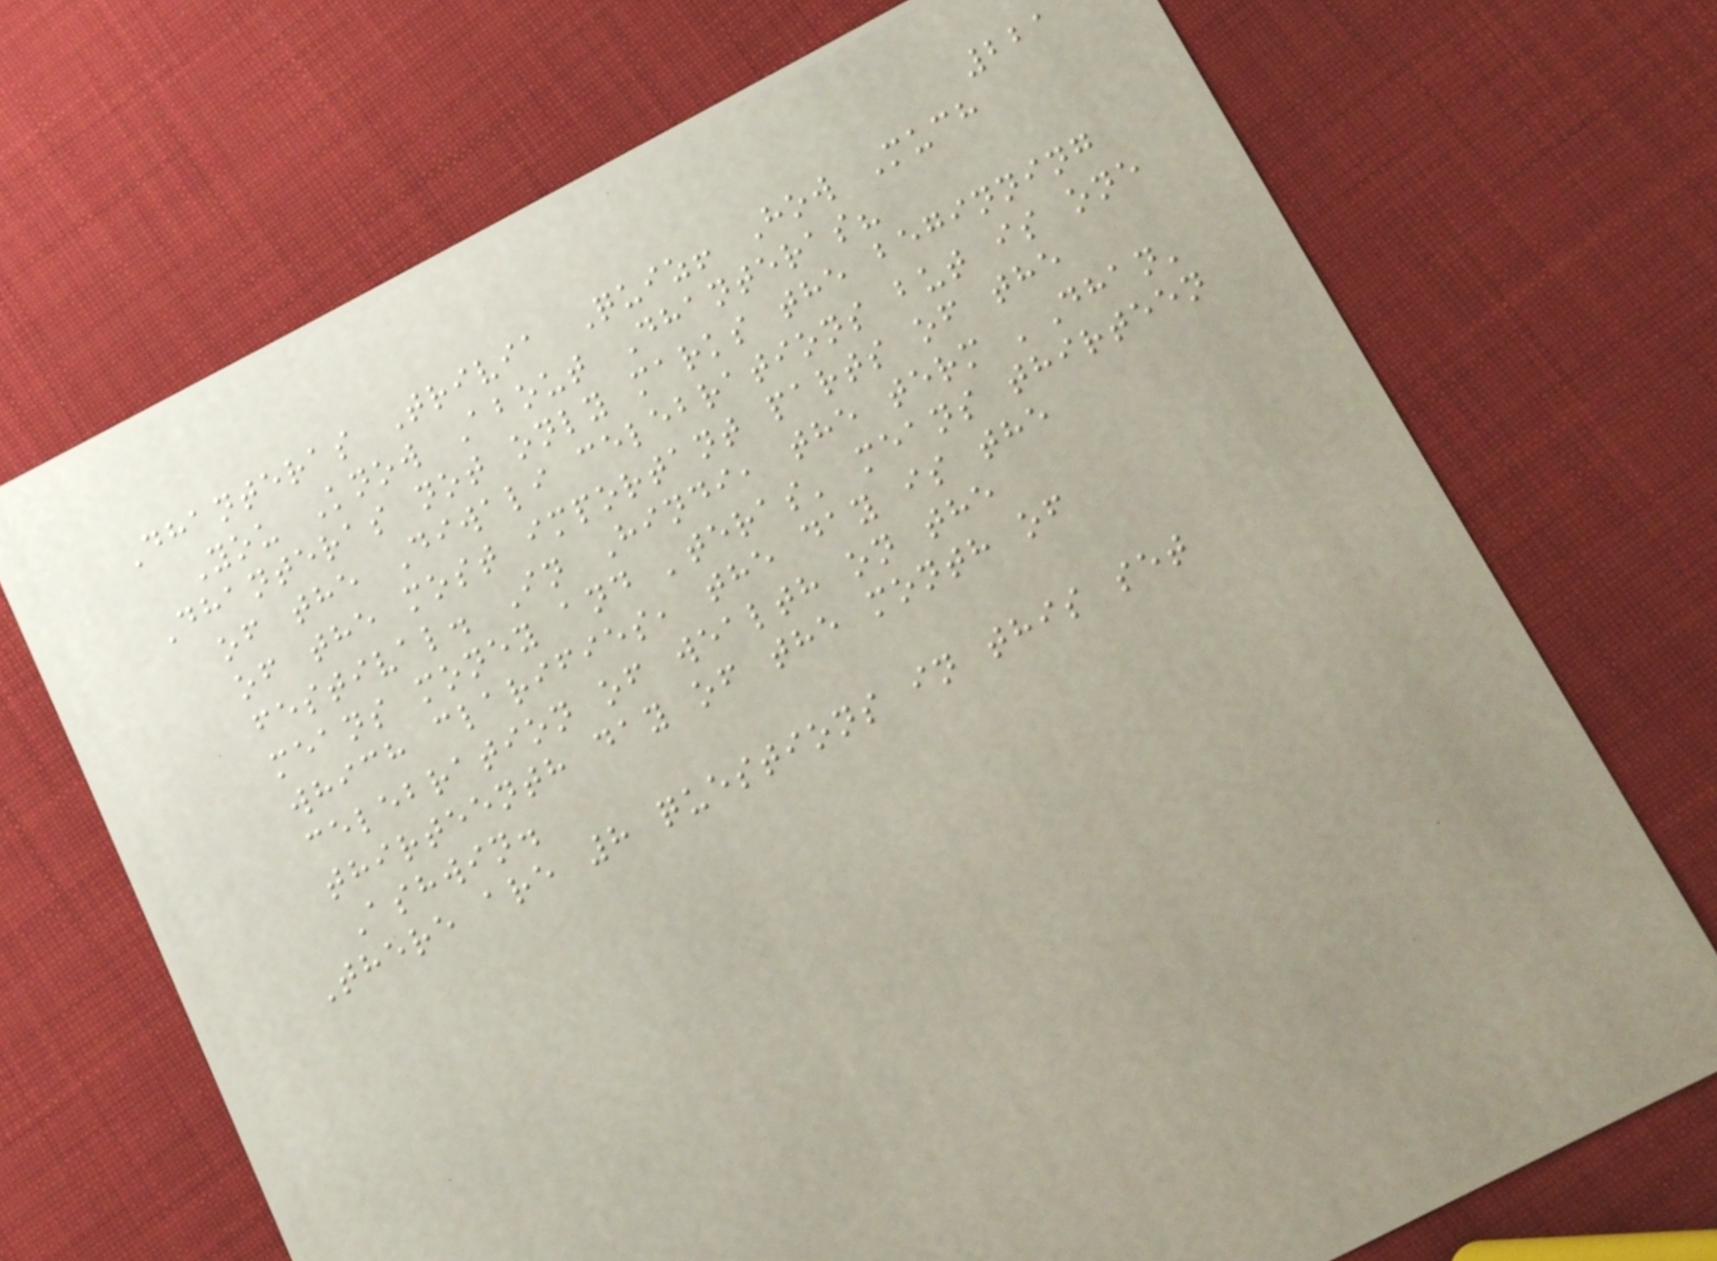221
Dhanteras Trivia Quiz! How Much
You Know About Dhanteras?
Dhanteras not only marks the beginning
of the Diwali celebrations but is one
of the most important parts of the
festival. In Hindi, the term 'Dhan'
means money and 'teras' means thirteen
which clarifies, the day is the
celebration of wealth on the
thirteenth day of the month of
Ashwin.
There are 8 questions in this set
